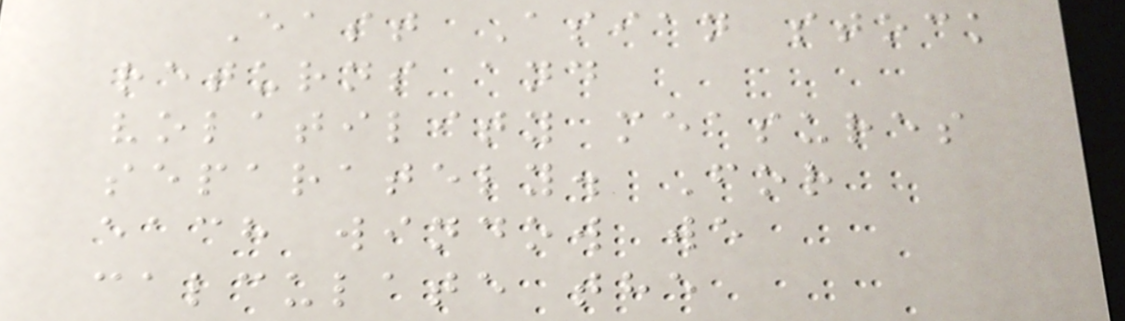East Asian stock
returns and
volatility measures
separately. For
each window we
calculate the
